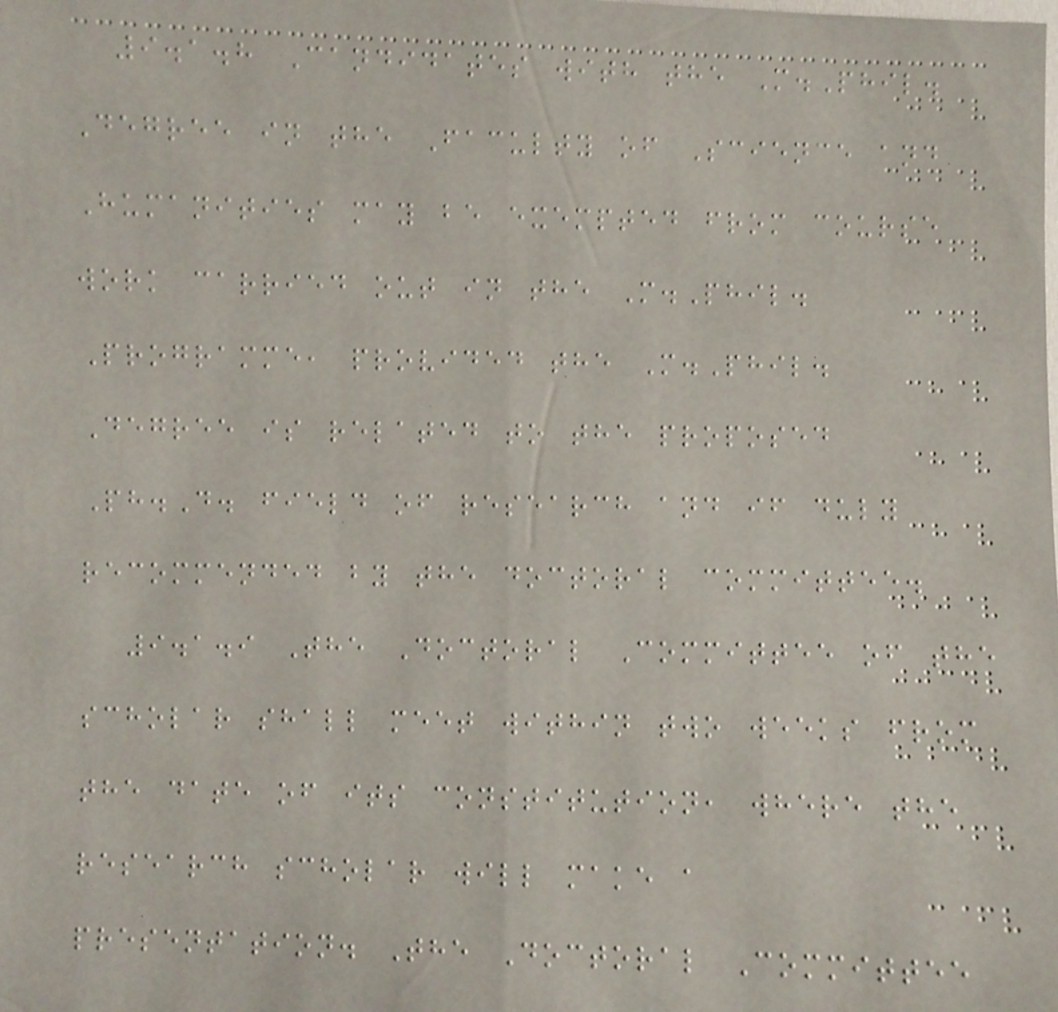9.1.8 Candidates with the M.Phil.
Degree in the Faculty of Science and
Humanities may be exempted from course
work carried out in the M.Phil.
Programme, provided the M.Phil.
Degree is related to the proposed
Ph.D. field of research and if duly
recommended by the doctoral committee.
9.1.9 The Doctoral Committee of the
scholar shall meet within two weeks from
the date of its constitution, where the
research scholar will make a
presentation. The Doctoral Committee
